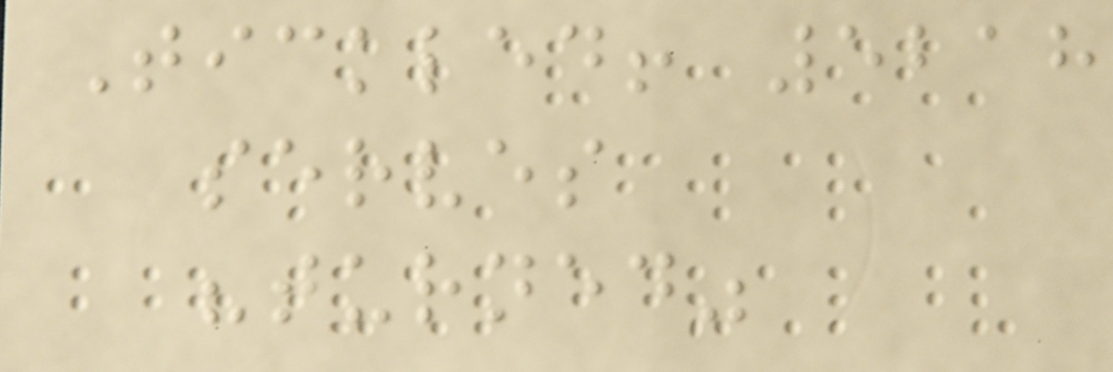Tickled! 5218
serves
"turned"
